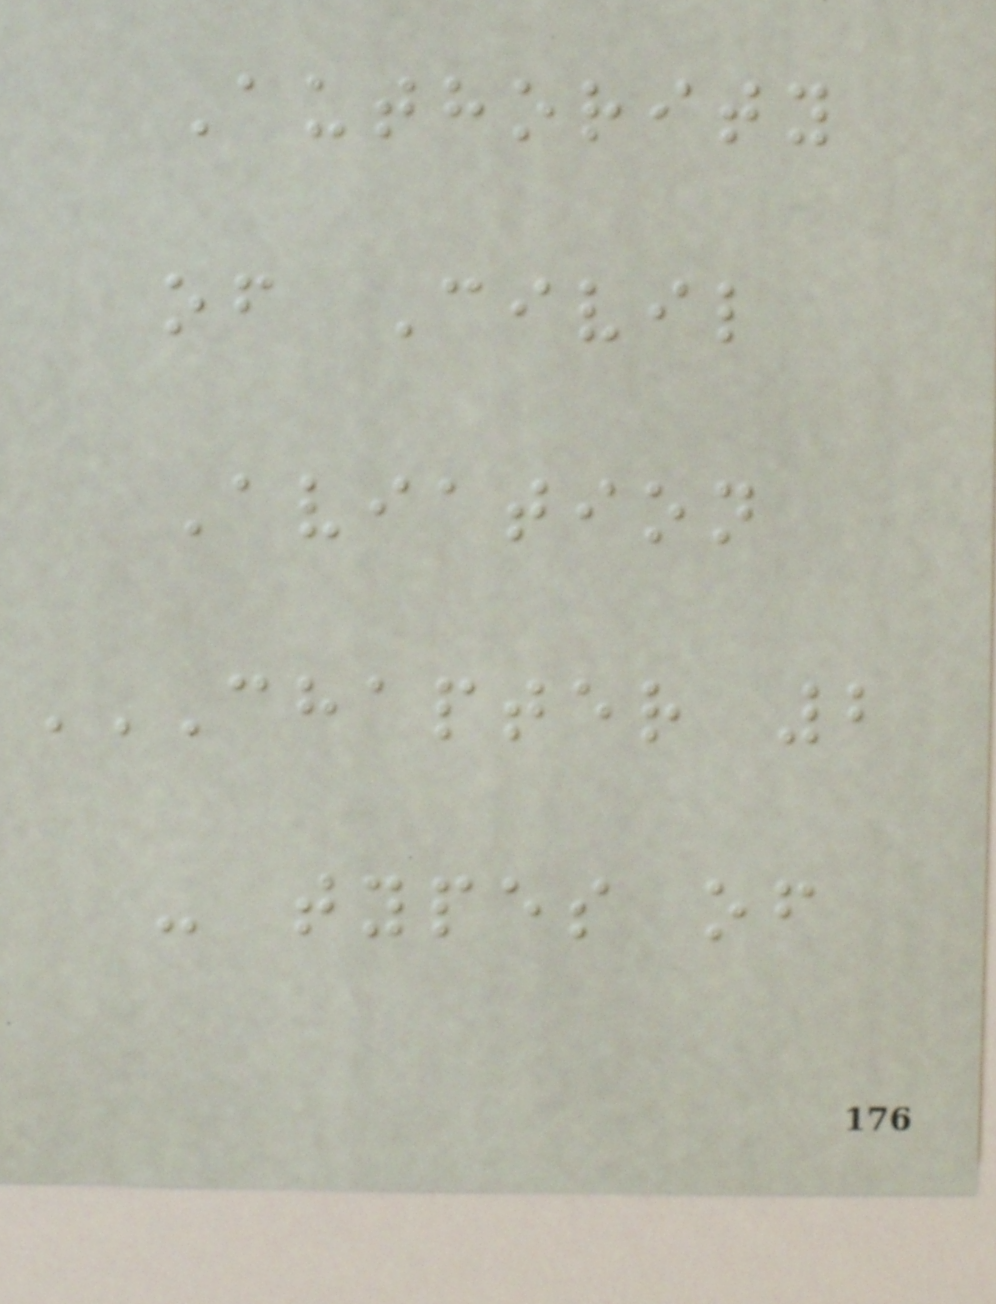Authority
of Civil
Aviation
CHAPTER 2
- TYPES OF
